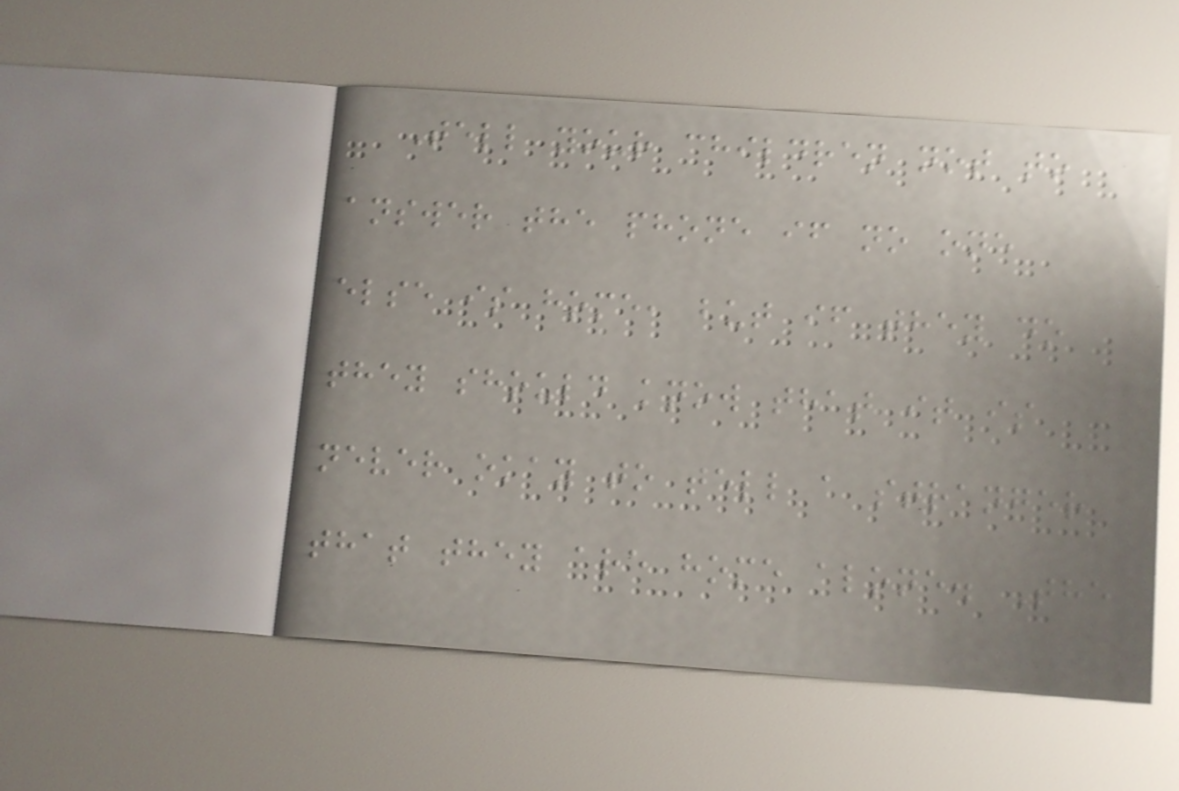Tell your children not to
answer the phone if no one
else is home, but if they do
they should know that it is
never okay to tell a stranger
that they are home alone. The
